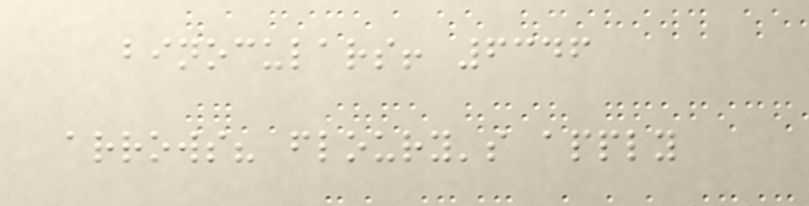binoculars! 6346
arrows? floury's apply
